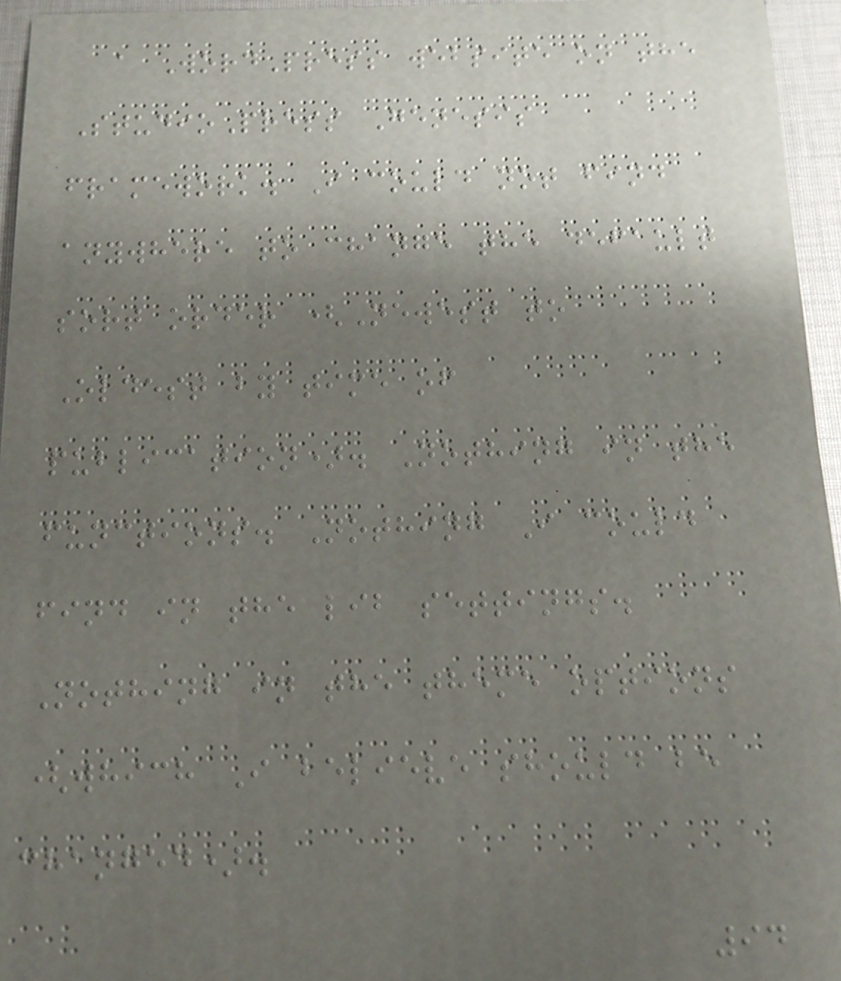a WordPress website on the
StudioPress Genesis
framework. I could not find
anywhere to change the default
sort order (Newest to
Oldest by time of
publication). Nothing in the
functions. Nothing I could
find in the lib settings.
Nothing in the theme options
(which I believe should be
changed).
94
